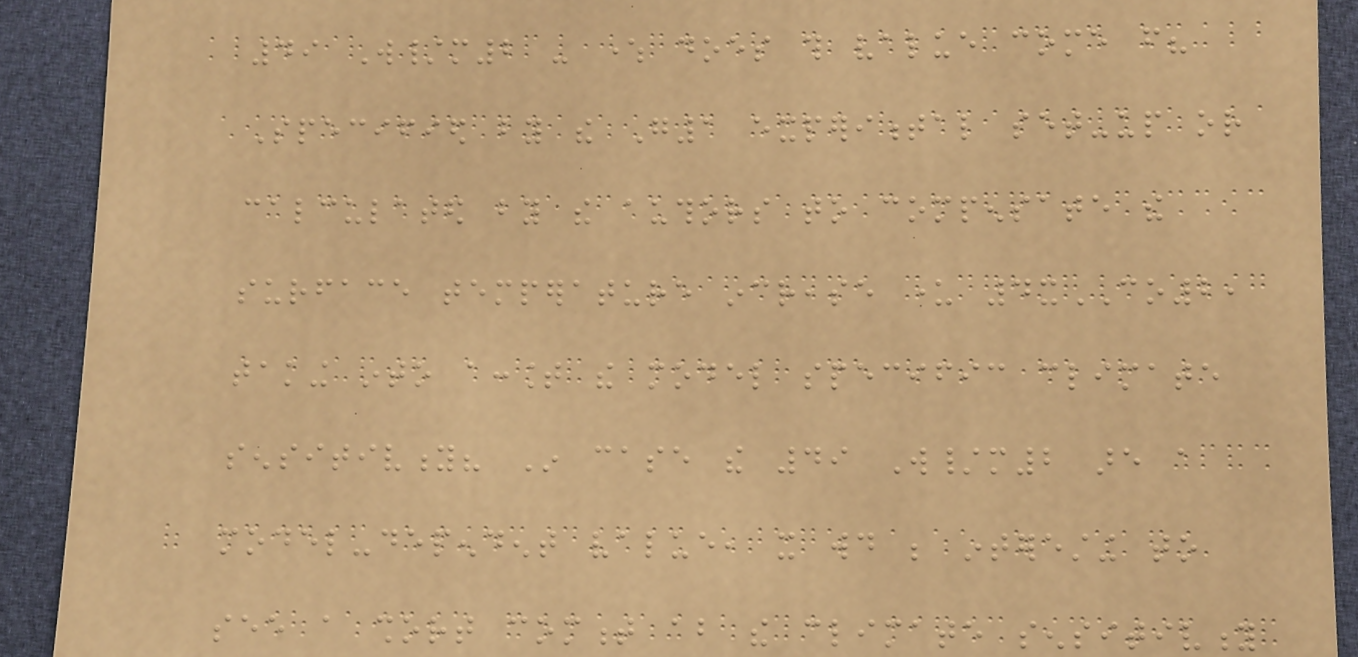49 W/m2 - where does this value come from?
Specified by the G1 experimental set-up or
calculated by the authors to compensate the
surface temperature increase under 4xCO2,
taking into account the model specific climate
sensitivity? In case the 49 W/m2 are a
model-dependent value, it would be interesting to
see a short comment about the climate sensitivity
